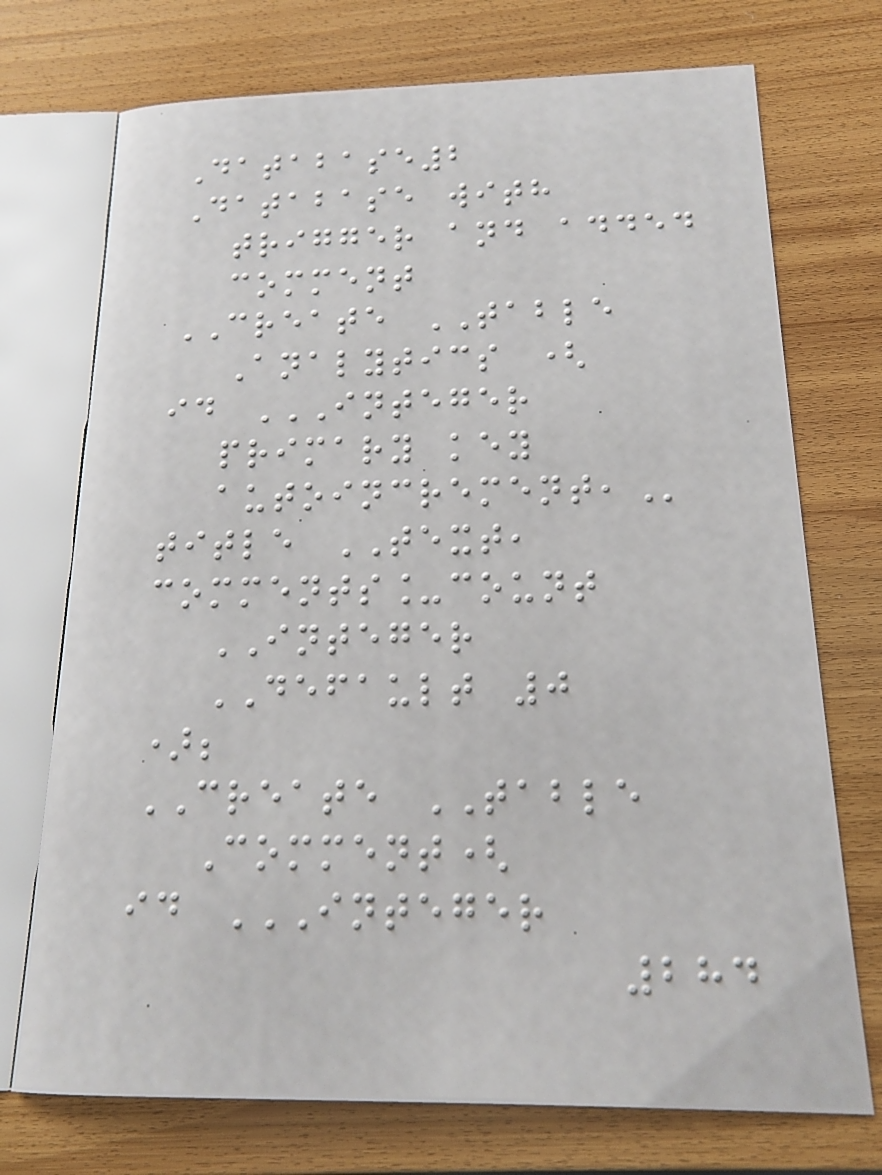Database2
Database with
trigger and added
comment
CREATE TABLE
Analytics (
id INTEGER
PRIMARY KEY
AUTOINCREMENT,
title TEXT,
comments_count
INTEGER
DEFAULT 0
);
CREATE TABLE
Comment(
id INTEGER
284
